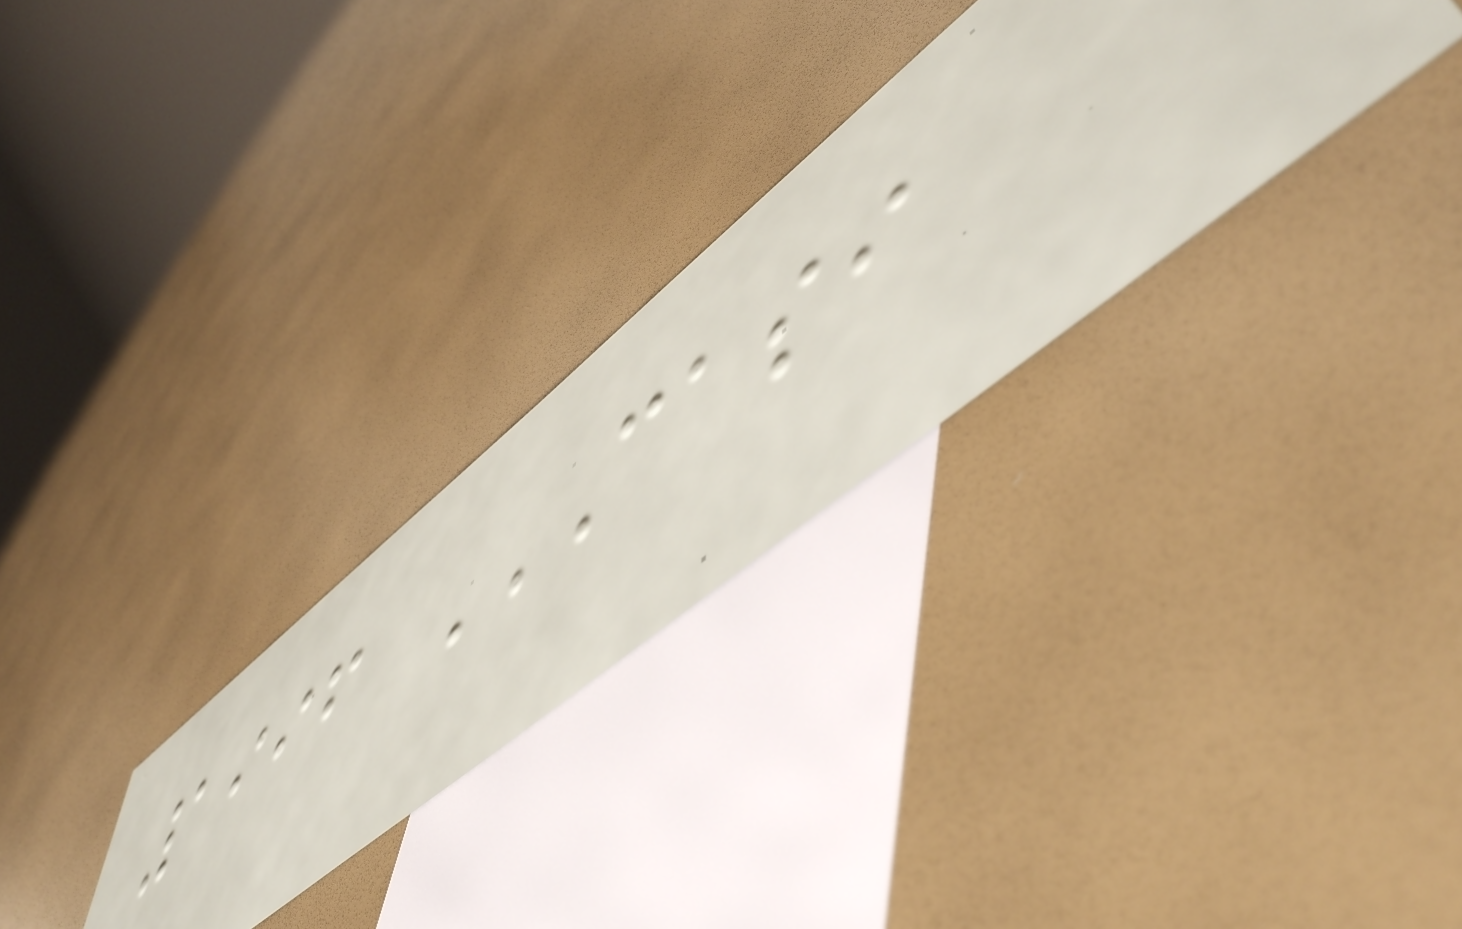1996 CASI
